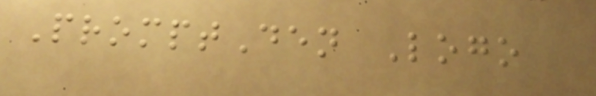PromptDen Logo
